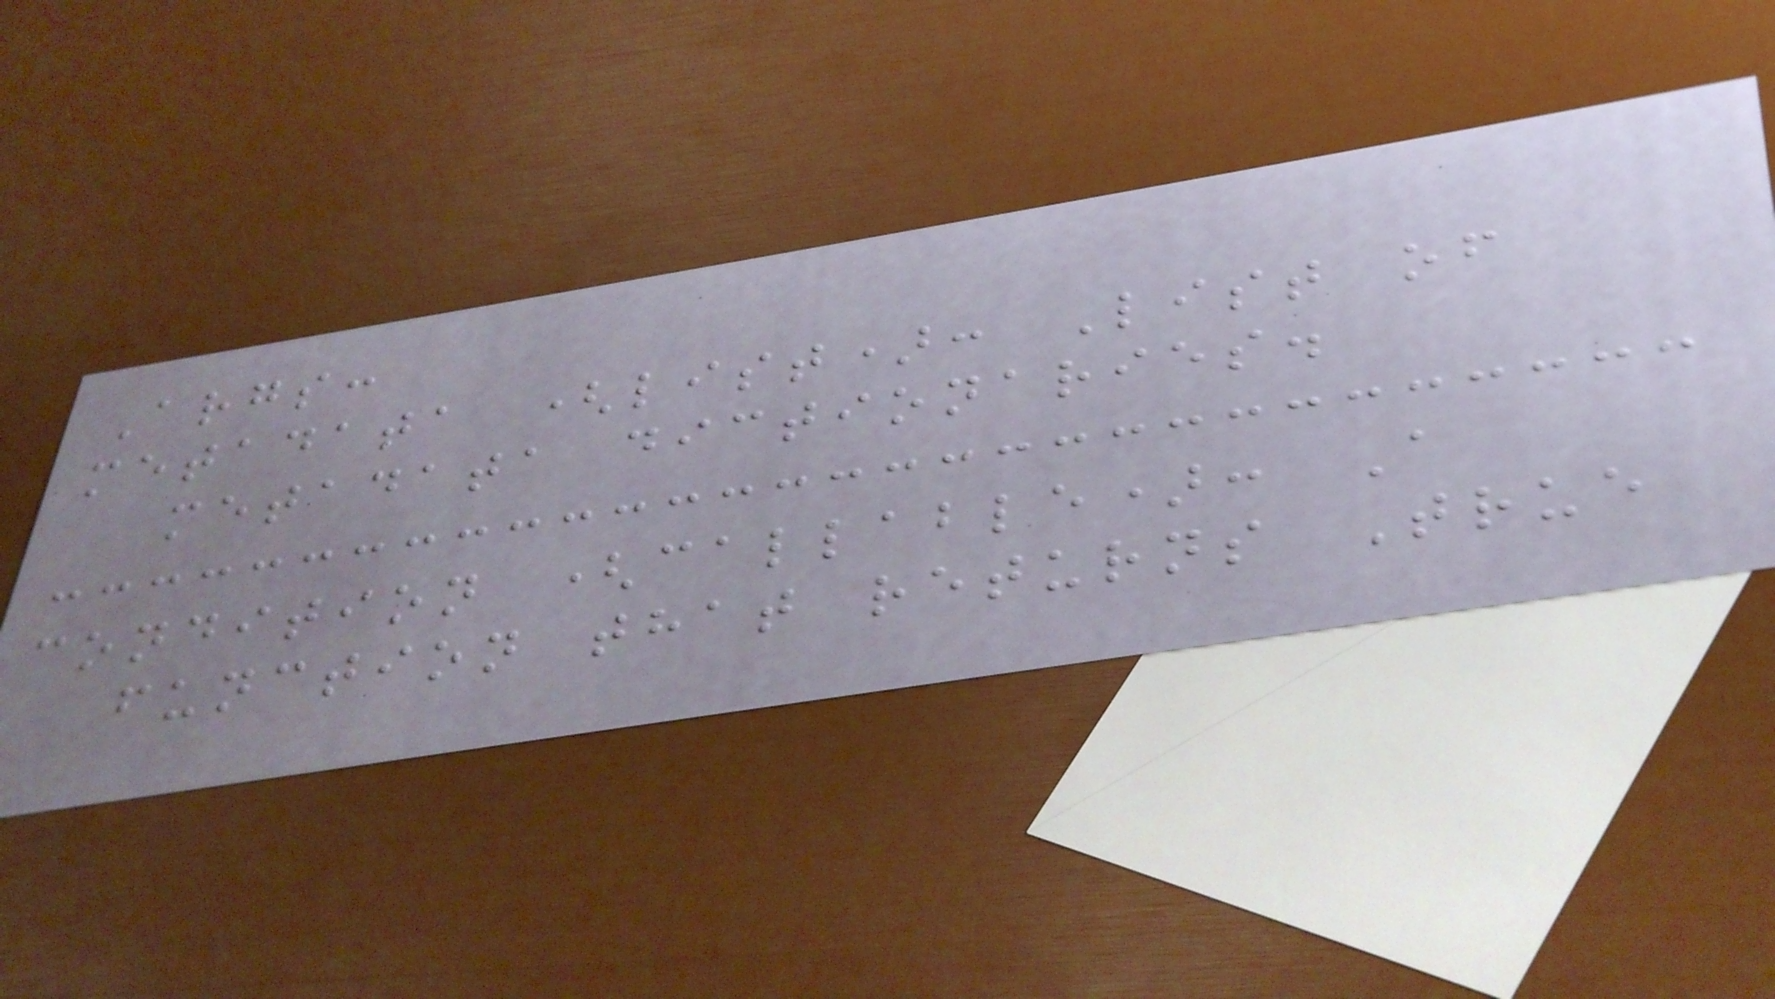Args:
metadata (list): List of
metadata dictionaries.
condition (callable): A
function that returns True
